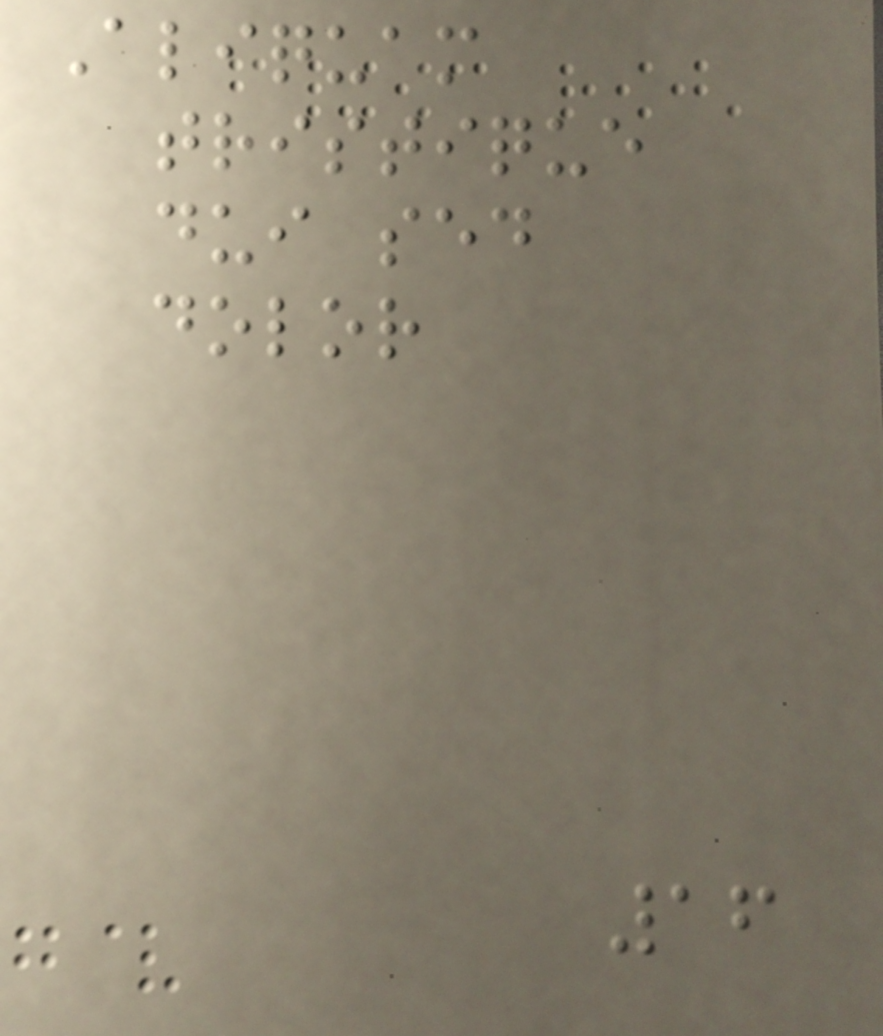Aliquam
tristique
dui sed
dolor
16
